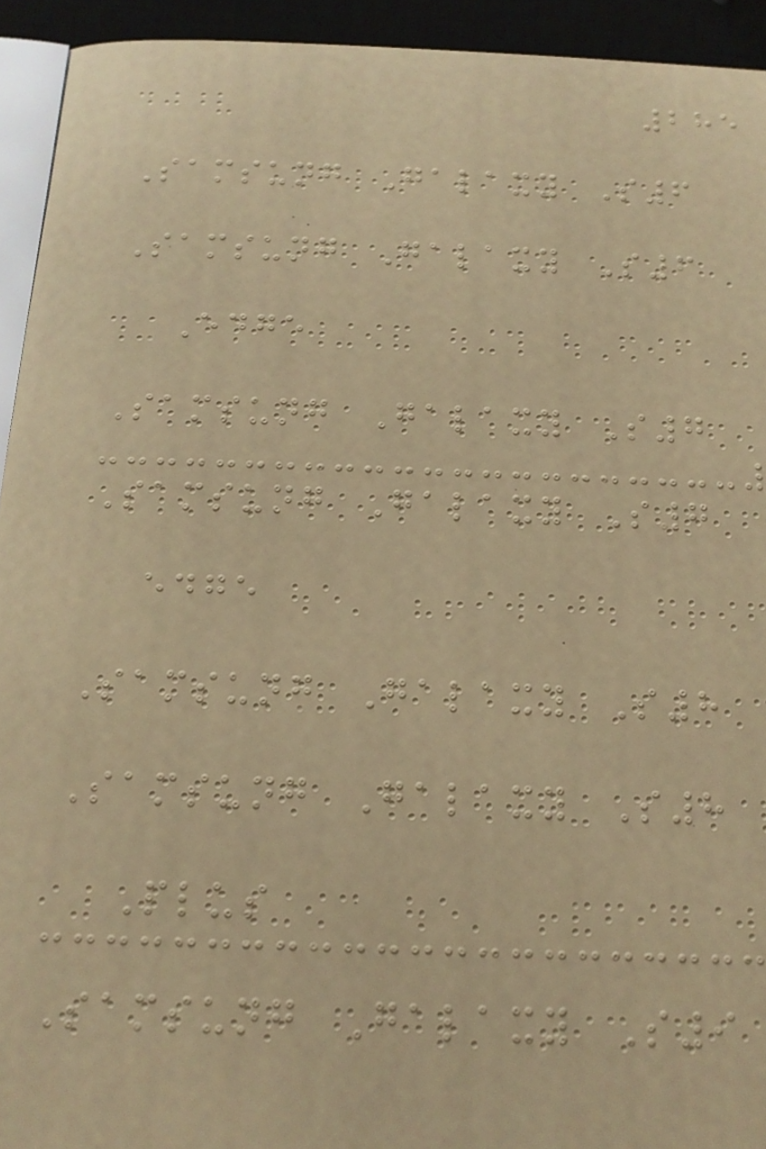285
Samsung Galaxy S6
Samsung Galaxy S6
Edge
Samsung Galaxy S7
Samsung Galaxy S7
edge
Samsung Galaxy S8
Samsung Galaxy S8
Plus
Samsung Galaxy S9
